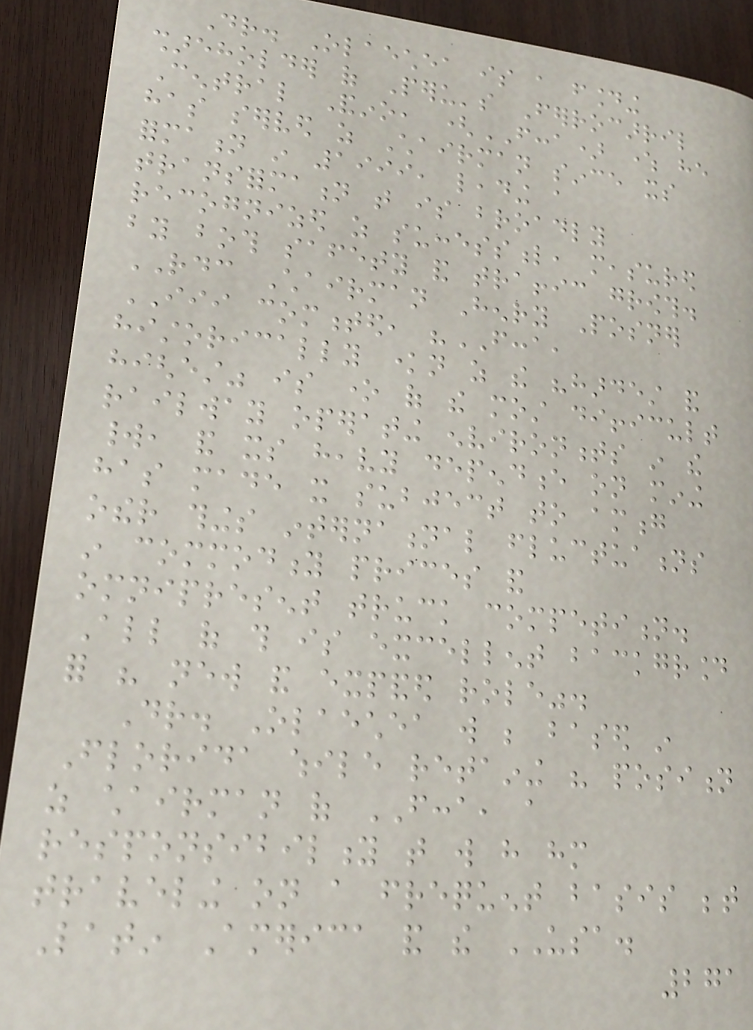Dr. Olaechea is a founding
shareholder of Peru's Ferrocarril
Central Andino, (FCCA) where he
has served as Chairman since its
formation in 1999, leading a
transformation that is broadly
recognized as successful, measured
by both safety and traffic growth.
RDC Chairman Henry Posner
III commented, "FCCA,
historically known as the "hardest and
highest" is one of the most difficult
railway operating environments in the
world, and its heavy dependence on mining
has made it subject to among
other things international fluctuations
in commodity prices and
omnipresent truck competition.
All of this is excellent background
for his new and expanded role".
Dr. Olaechea will be based in
Florida while retaining his position
as chairman of FCCA, a
responsibility that will have him
traveling on a frequent basis between
Latin America and the USA.
271
